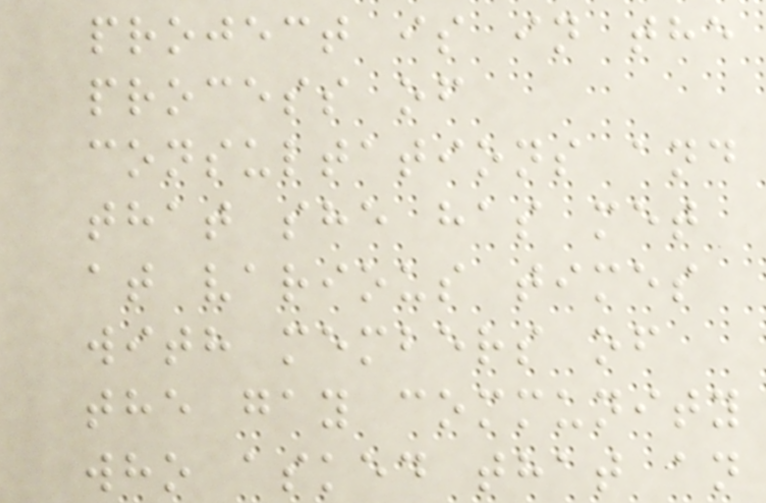project is in the
process of
consultations and
that she has met
at various times
with members of
the gay community
who asked that an
